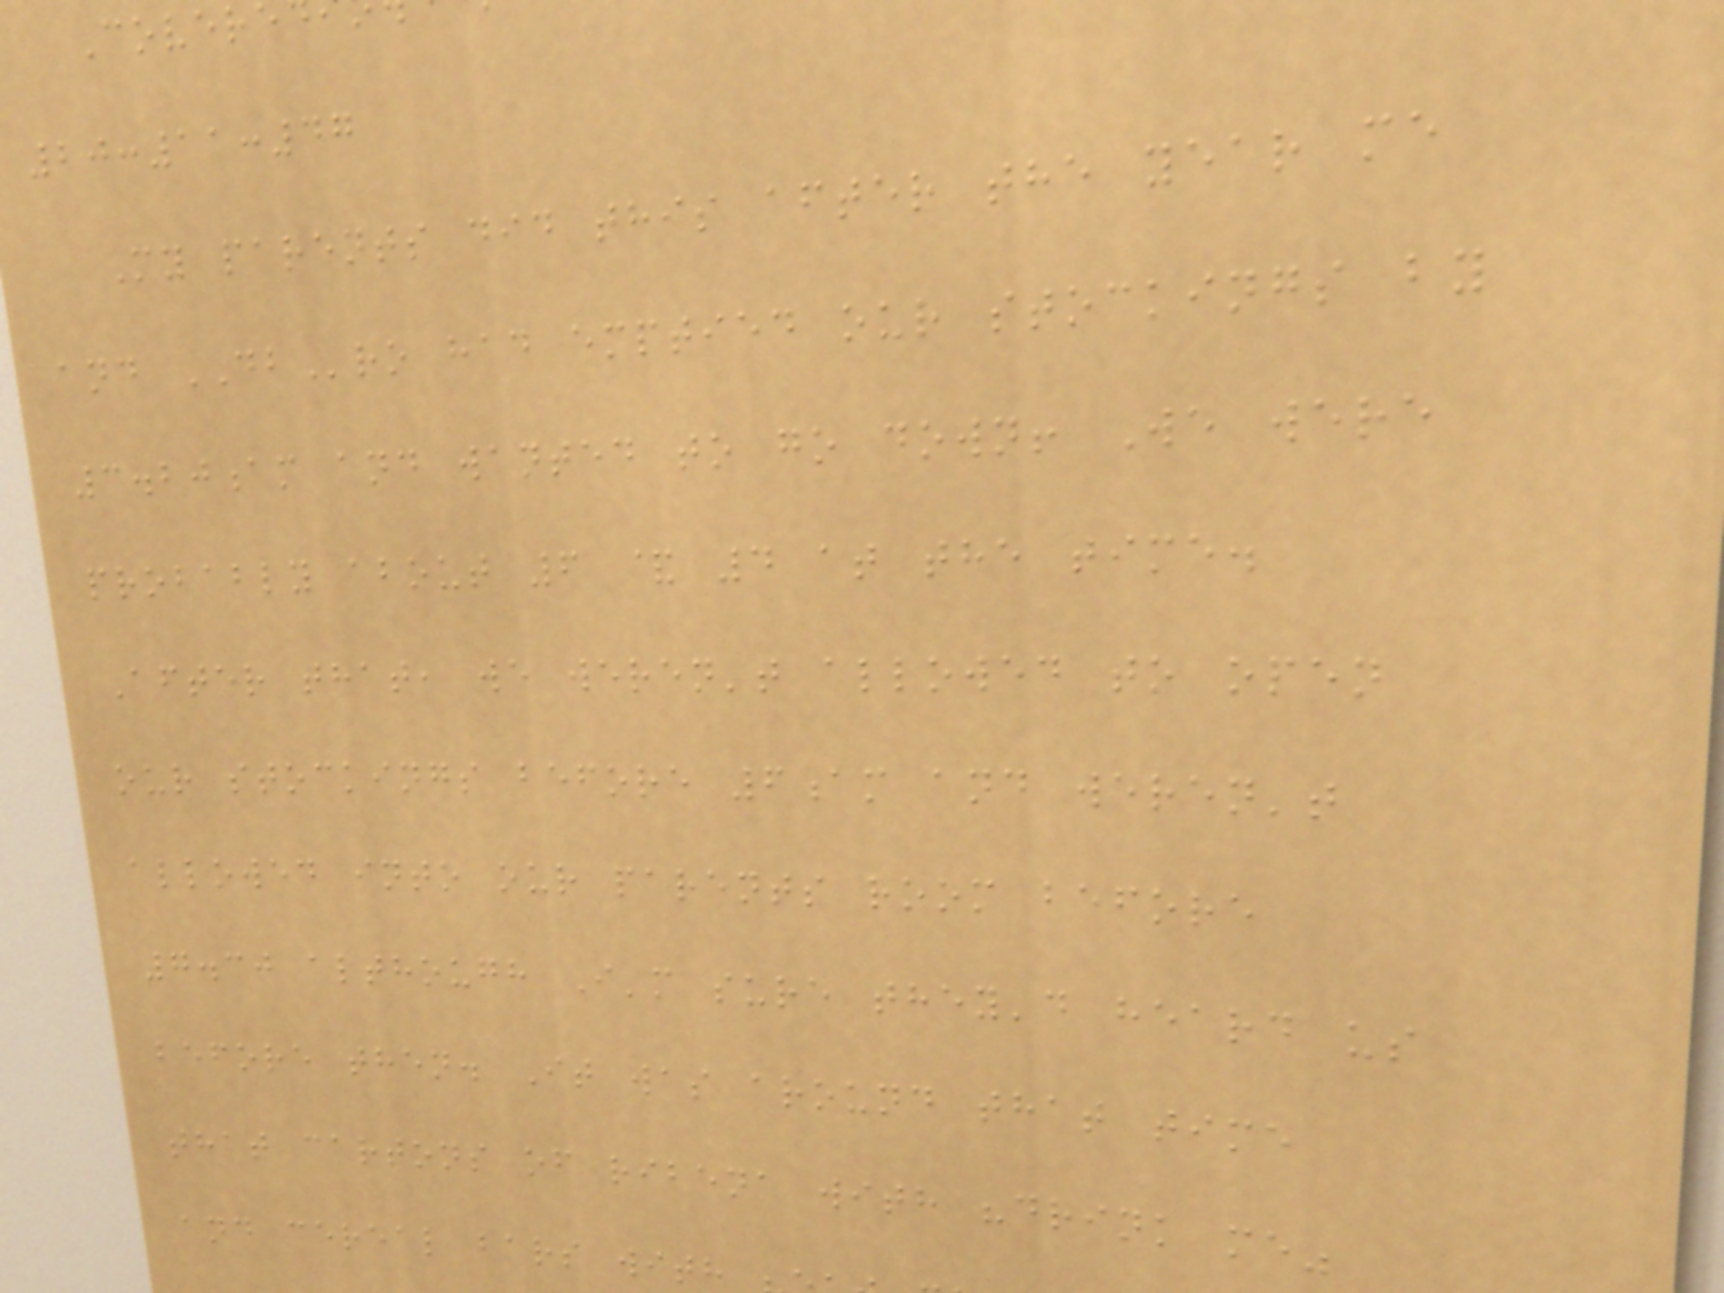20:11:47
My parents did this after the year me
and DBro had emptied our stockings by
3.20am and wanted to go down! We were
probably about 6 & 4 at the time.
After that, we weren't allowed to open
our stockings before 6am and weren't
allowed into our parents room before
7.30 although I'm sure they'd heard us
before then. It was around that time
that cartons of ribena with "drink me"
and cereal bars with
